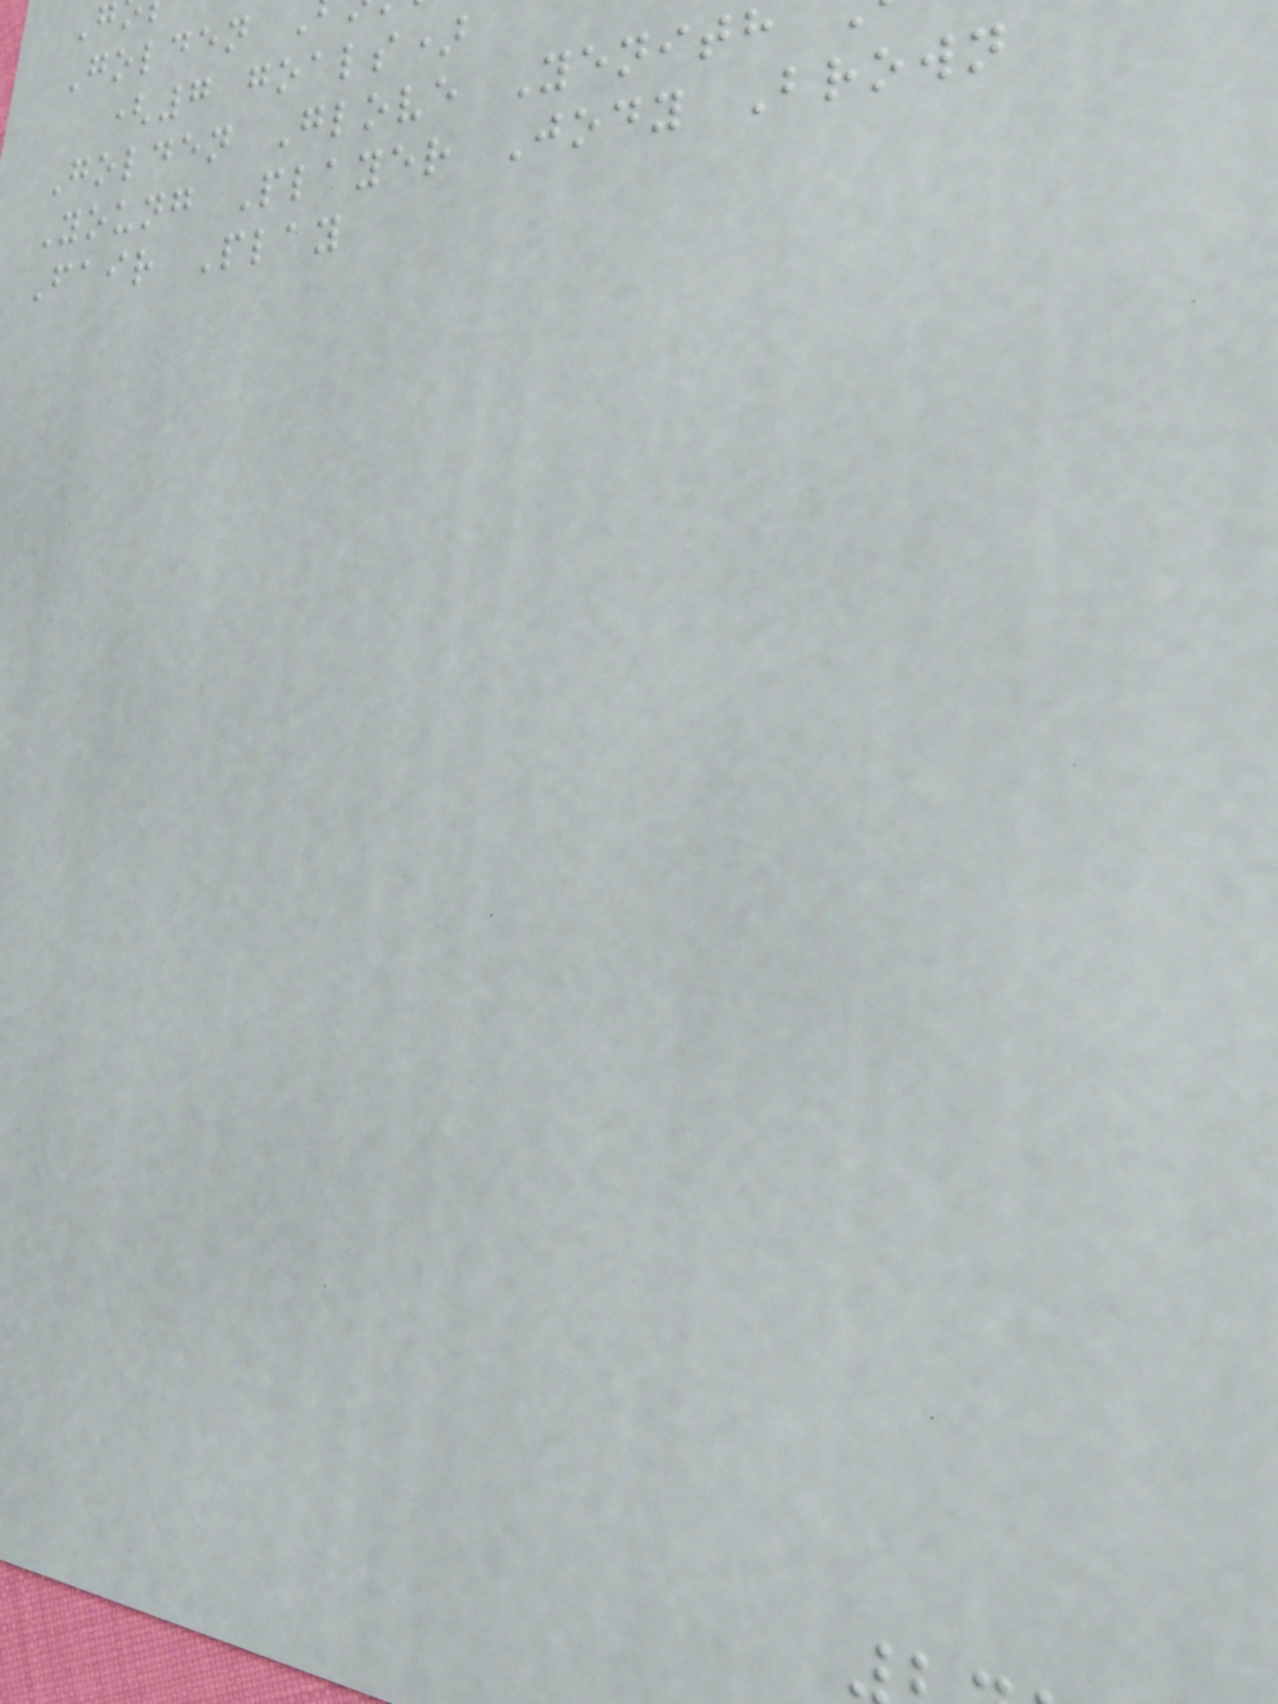Golden
(7 goals)
Golden Glove Yenith
Young Player Jody Brown
Fair Play
